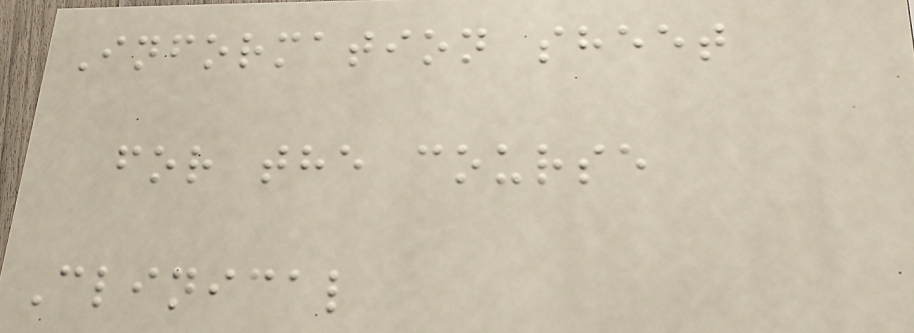Information sheet
for the course
Clinical
